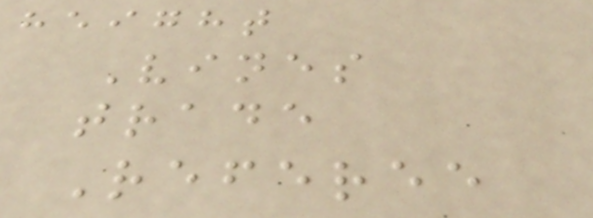height
Vines
trade
Referee
